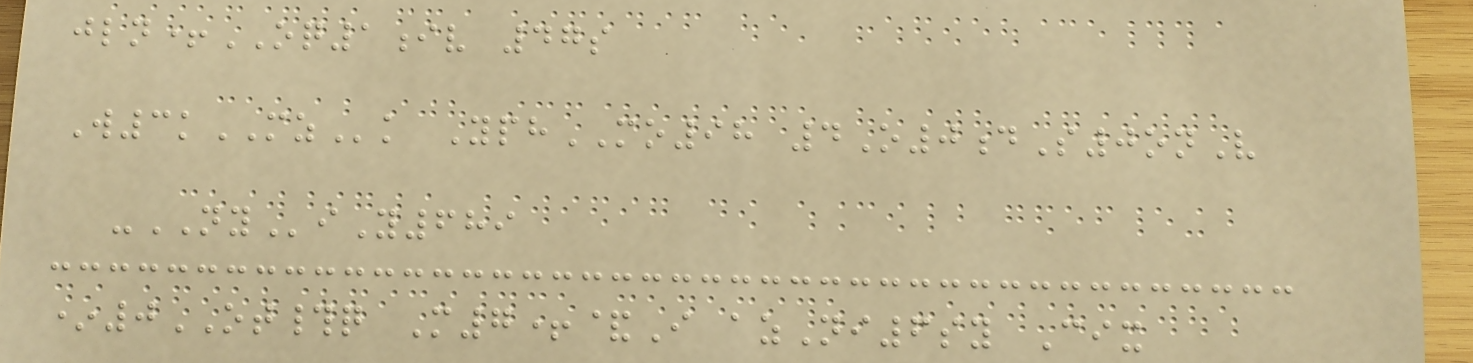jln+OQ1iv 47s
W3kMZk YphMO98 4O0dS0onV
-NYiY689
*0OT#q M7+&I azNi6sy Cix
